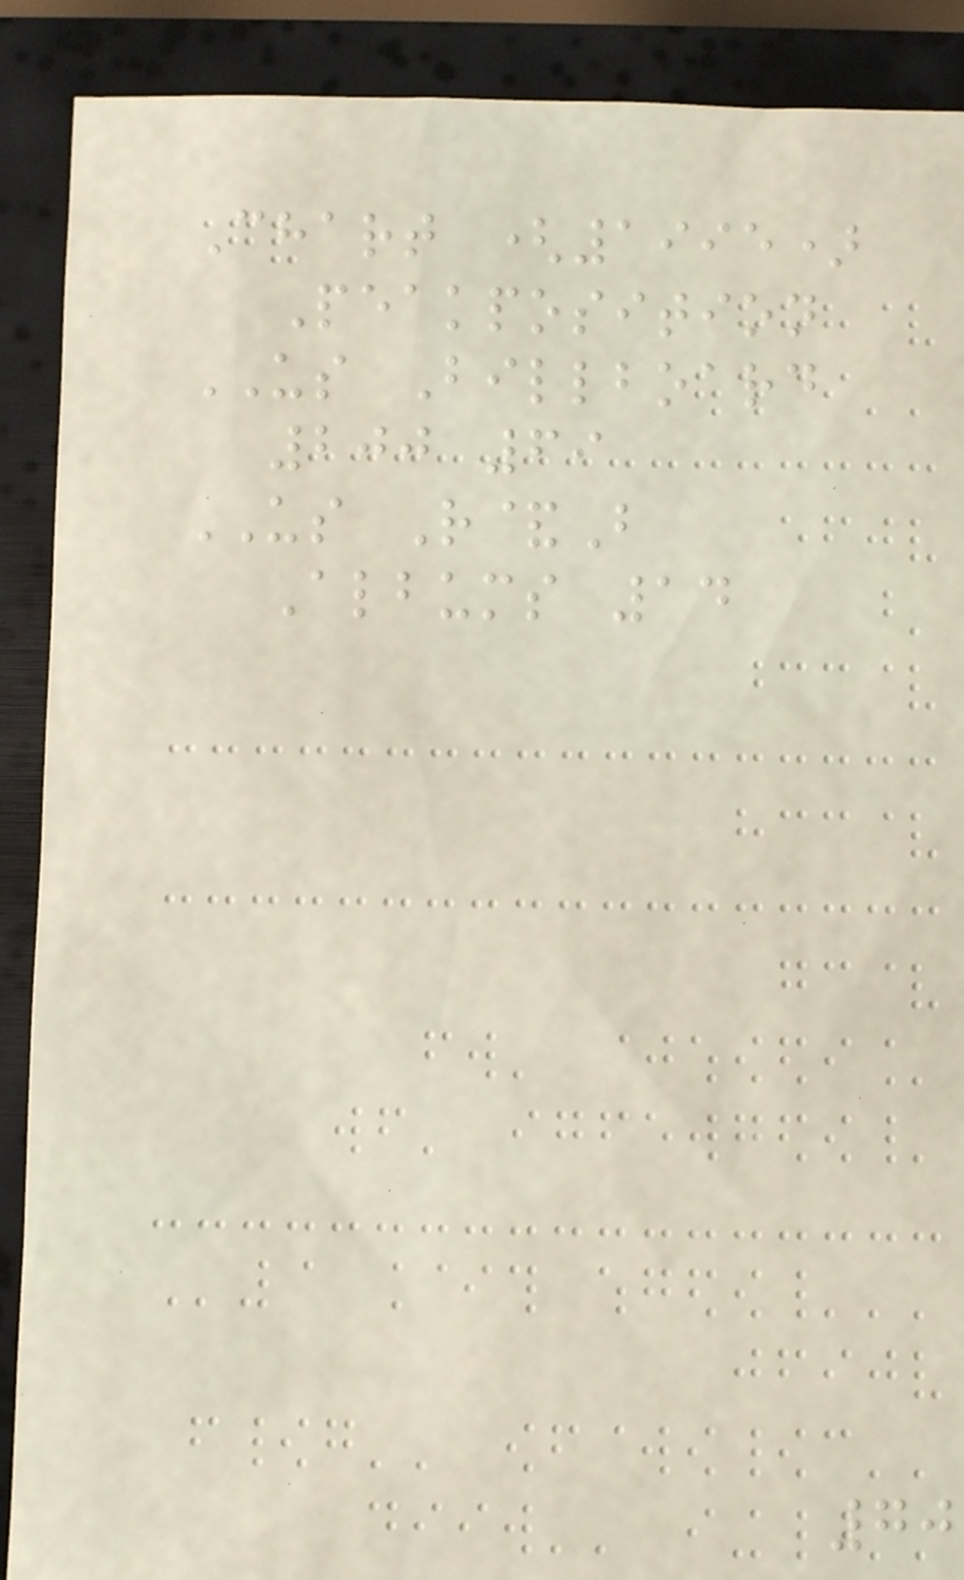Chart (1995)
Peakposition
US Billboard
200 69
US R&B
Albums 14
70
